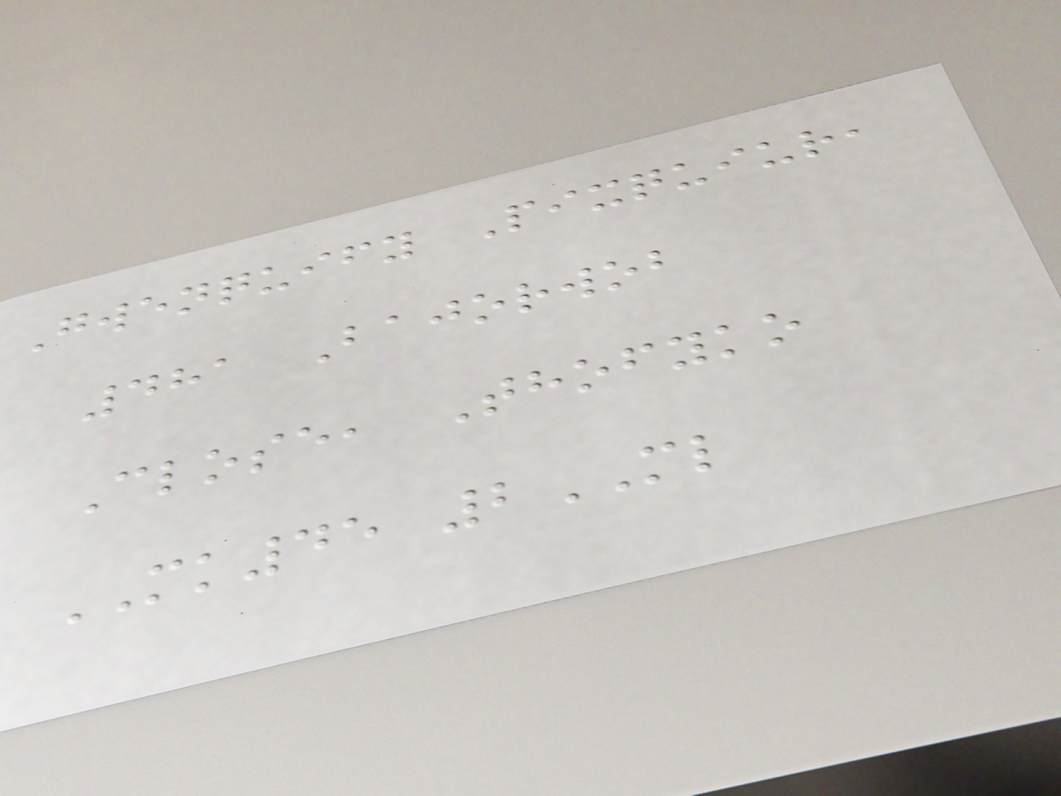Gwenquify Pixquiur,
481 Bajorwob
Close, Thofyko
MK45 2ML
